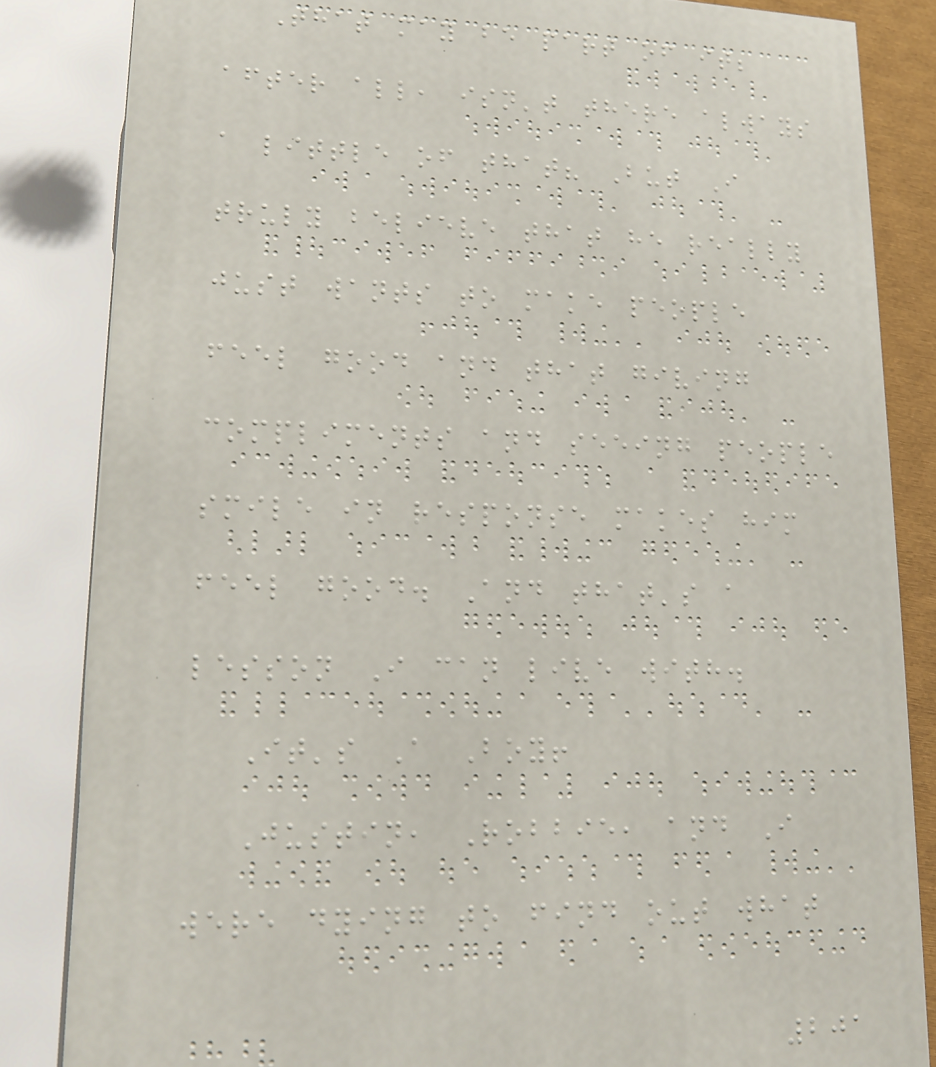That may be part of it;
after all, isn't there always
a little of that? But I
truly believe that he really
just wants to make people
feel good and that giving
compliments and seeing people
smile in response makes him
feel good. And that's a
lesson I can live with.
It's A Boy!
Justin, Robbie, and I
were dying to find out what
201
